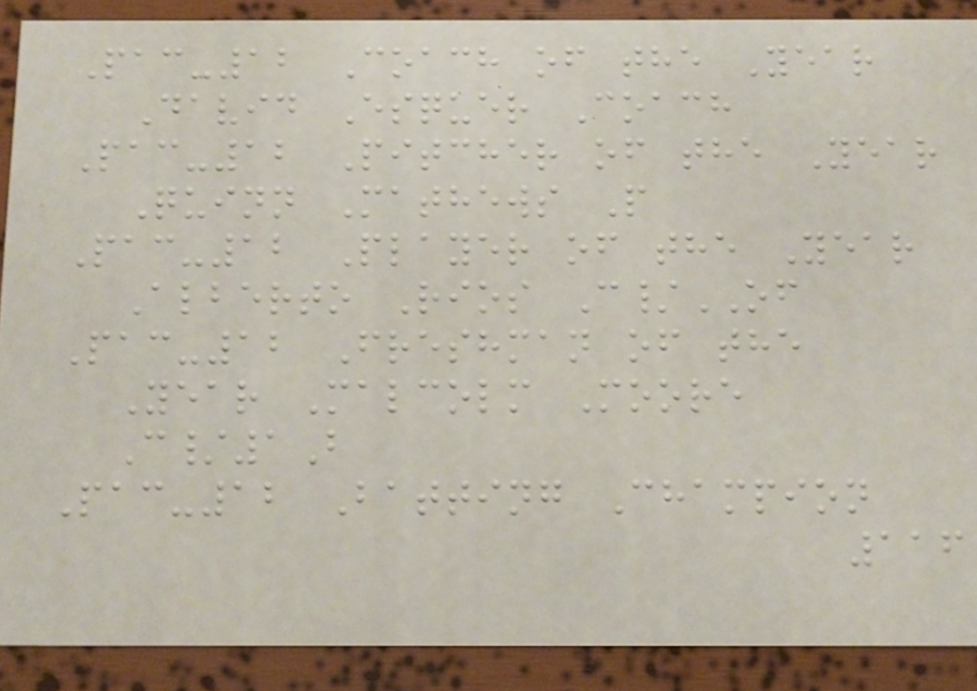Pac-12 Coach of the Year
David Esquer Coach
Pac-12 Pitcher of the Year
Quinn Mathews P
Pac-12 Player of the Year
Alberto Rios C/OF
Pac-12 Freshman of the
Year Malcolm Moore
C/1B
Pac-12 Batting Champion
116
